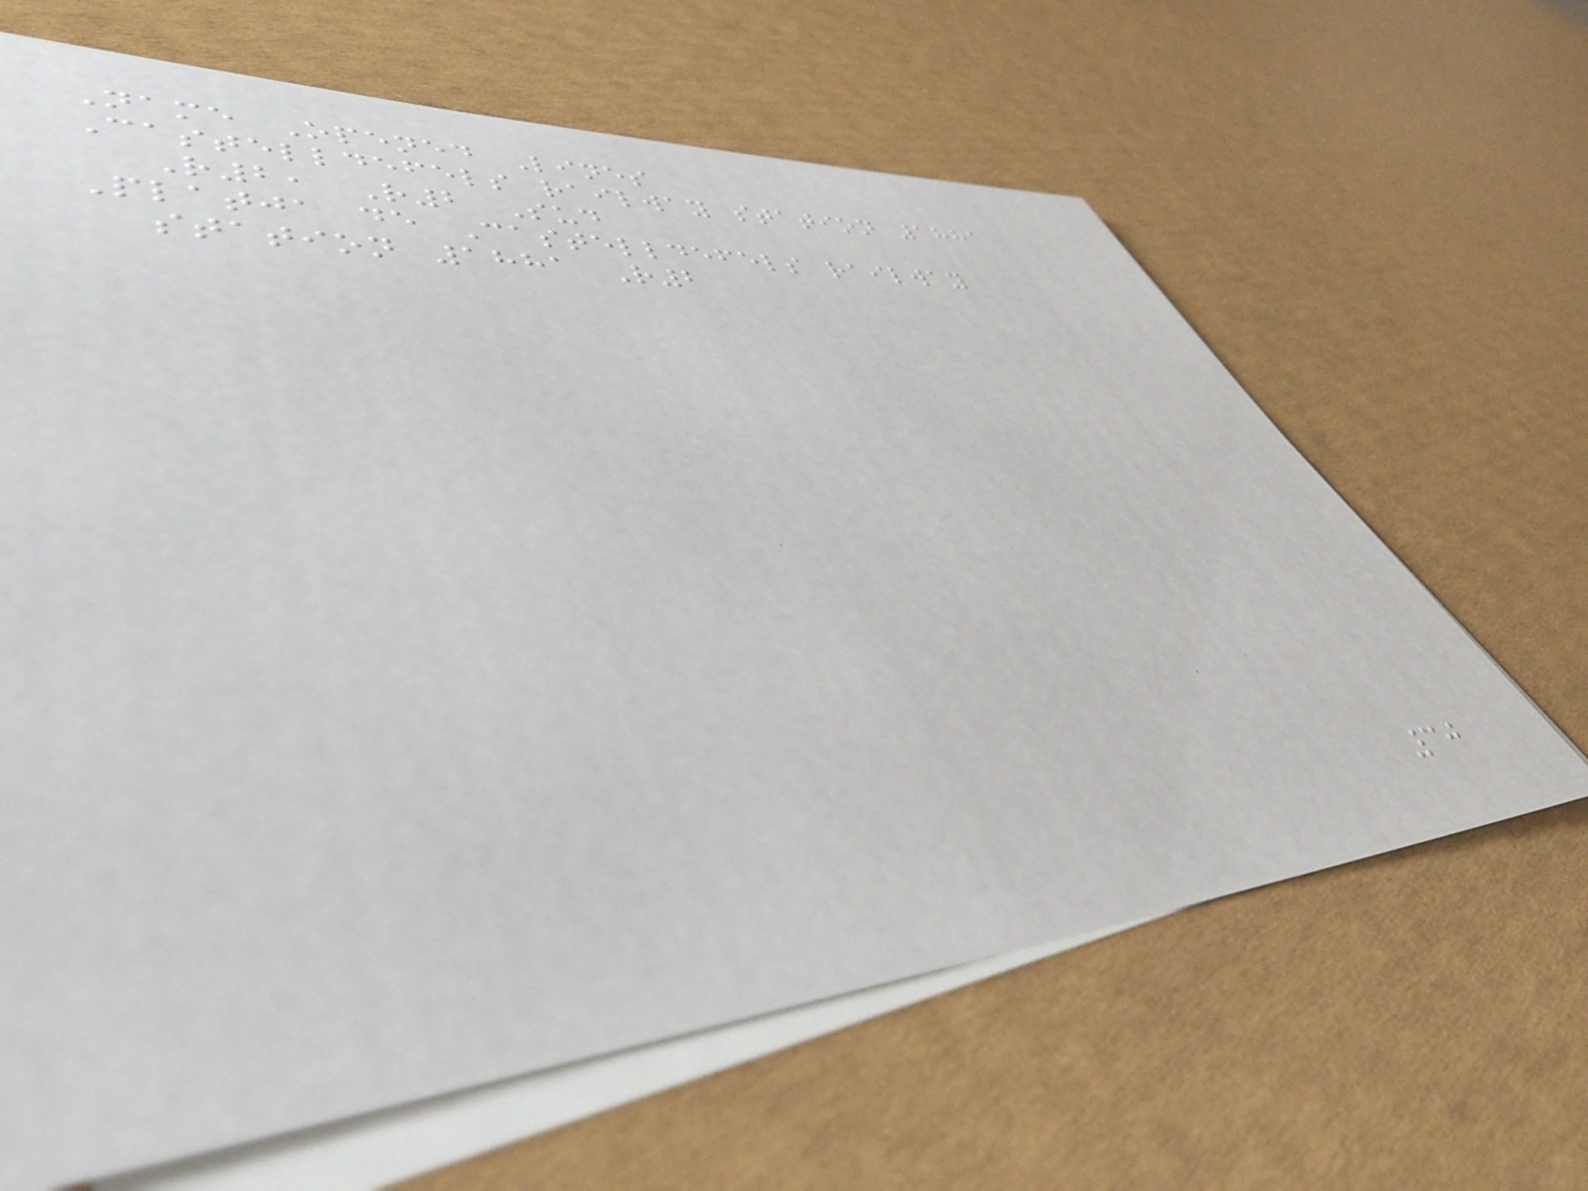Name Opened Lines
Castelldefels railway station 1881
R2, R2 Sud
Platja de Castelldefels railway
station 1881 R2
30
